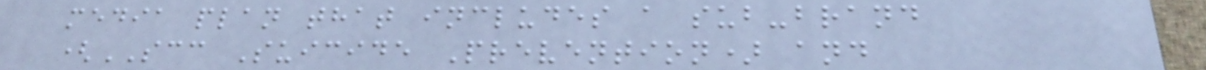media plan that includes a sub-brand
(SCC Suicide Prevention) and
